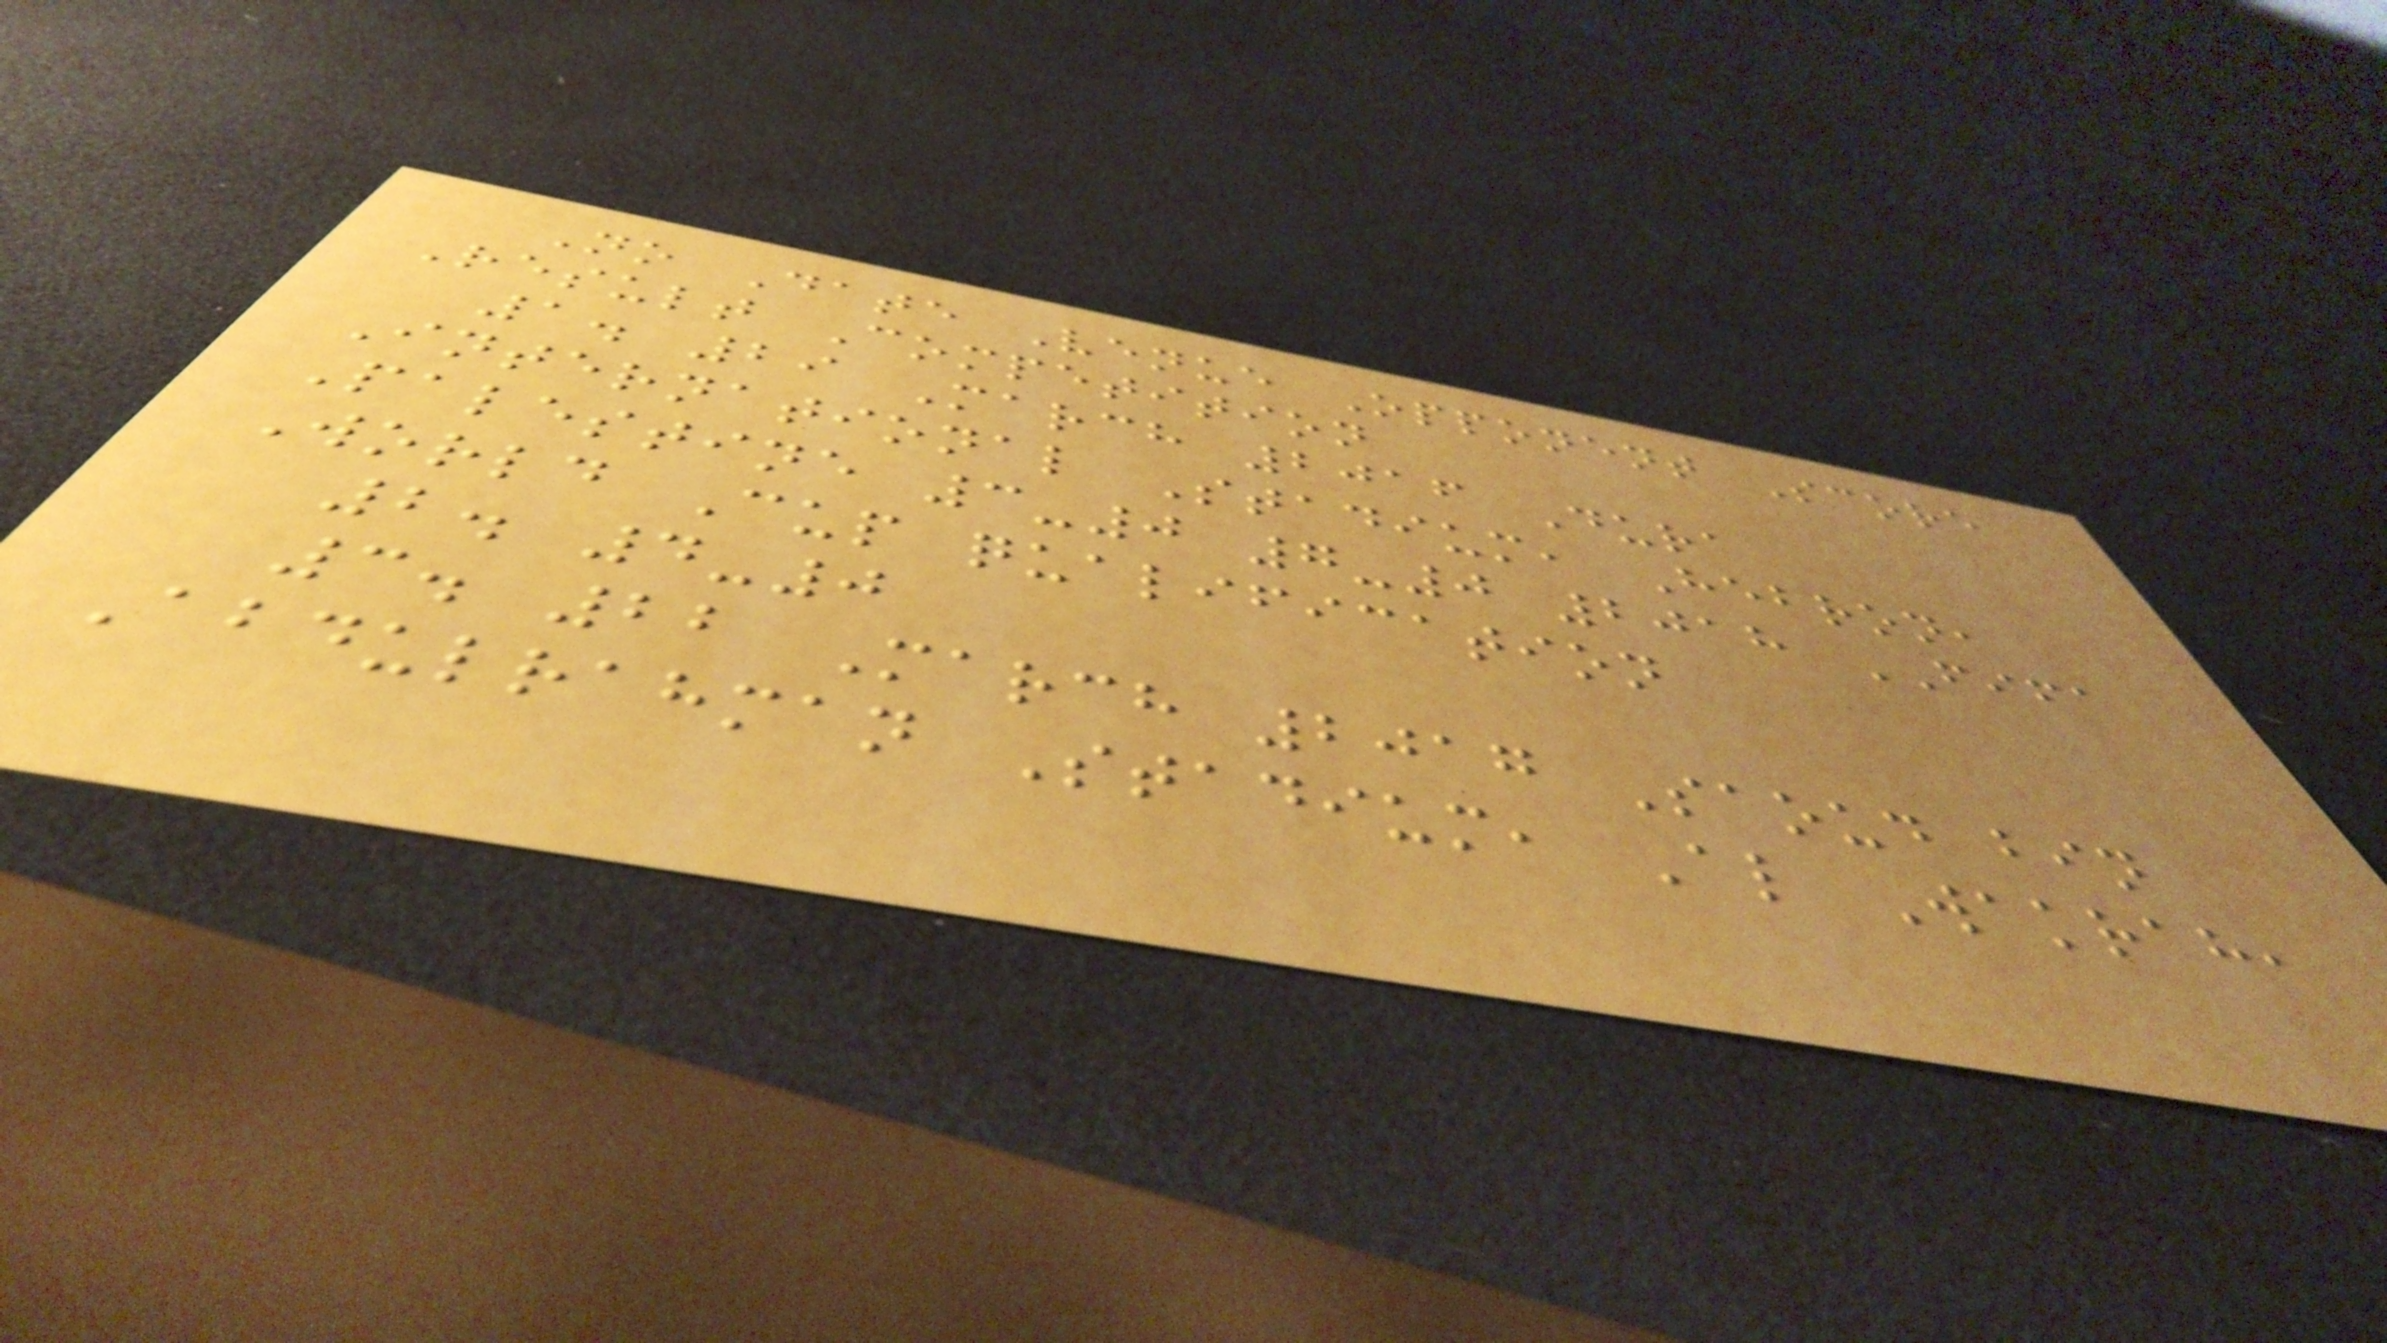No Date Venue Opponent Score
Result Competition
1. 29 March 2016 Dura
International Stadium, Hebron,
Palestine 3-0 7-0 2018 FIFA
World Cup qualification
2. 4-0
3. 22 March 2017 Saoud bin
Abdulrahman Stadium, Al Wakrah,
